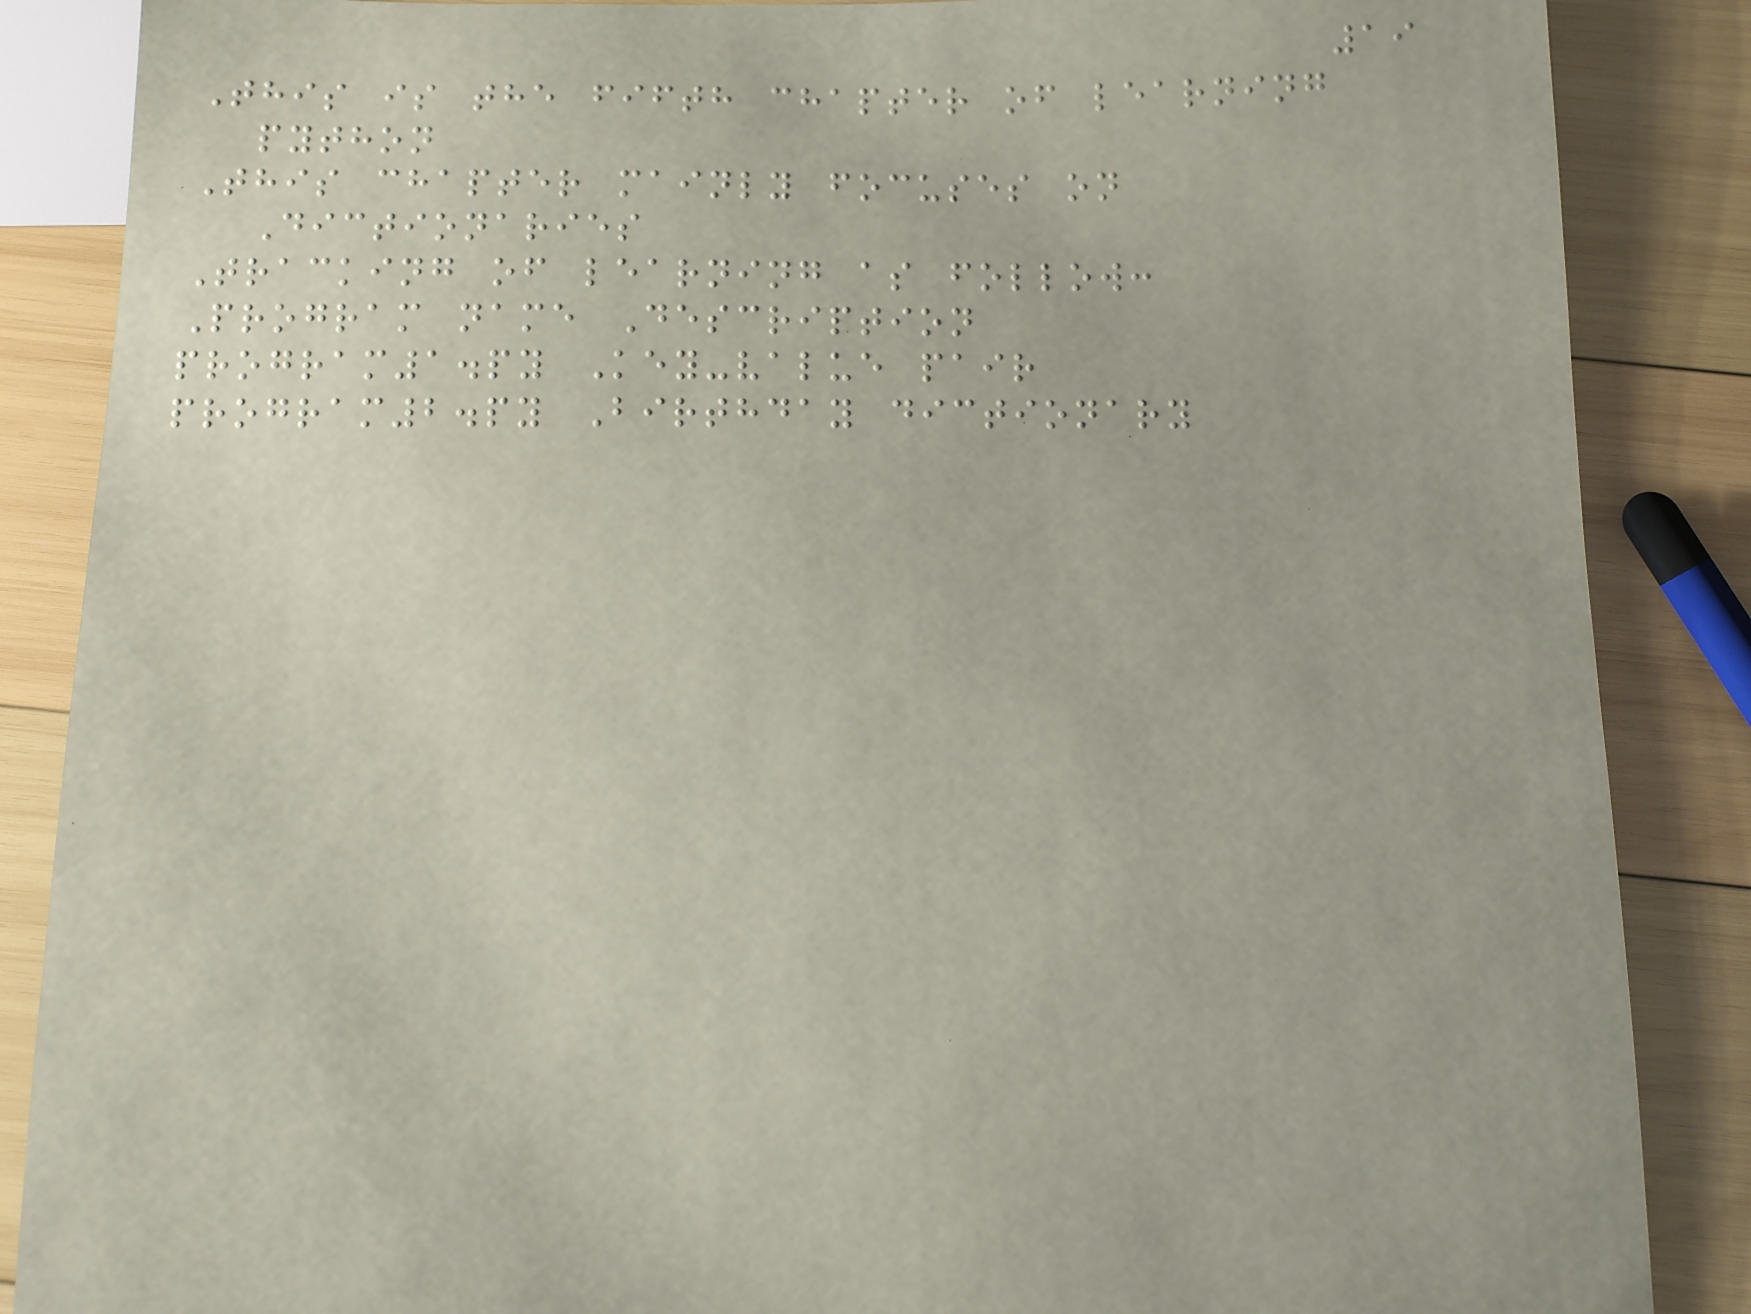19
This is the fifth chapter of learning
python
This chapter mainly focuses on
Dictionaries
Tracking of learning as follow:
Program name Description
program1.py Key-value pair
program2.py Birthday dictionary
